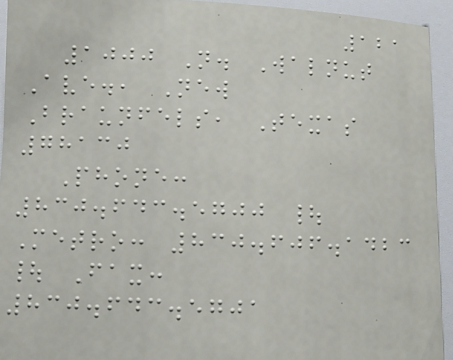121
1000 N. Walnut
Ave., New
Braunfels, Texas
78130
Phone:
830.643.5700 |
Metro: 830.606.1423
| Fax:
830.643.5701
